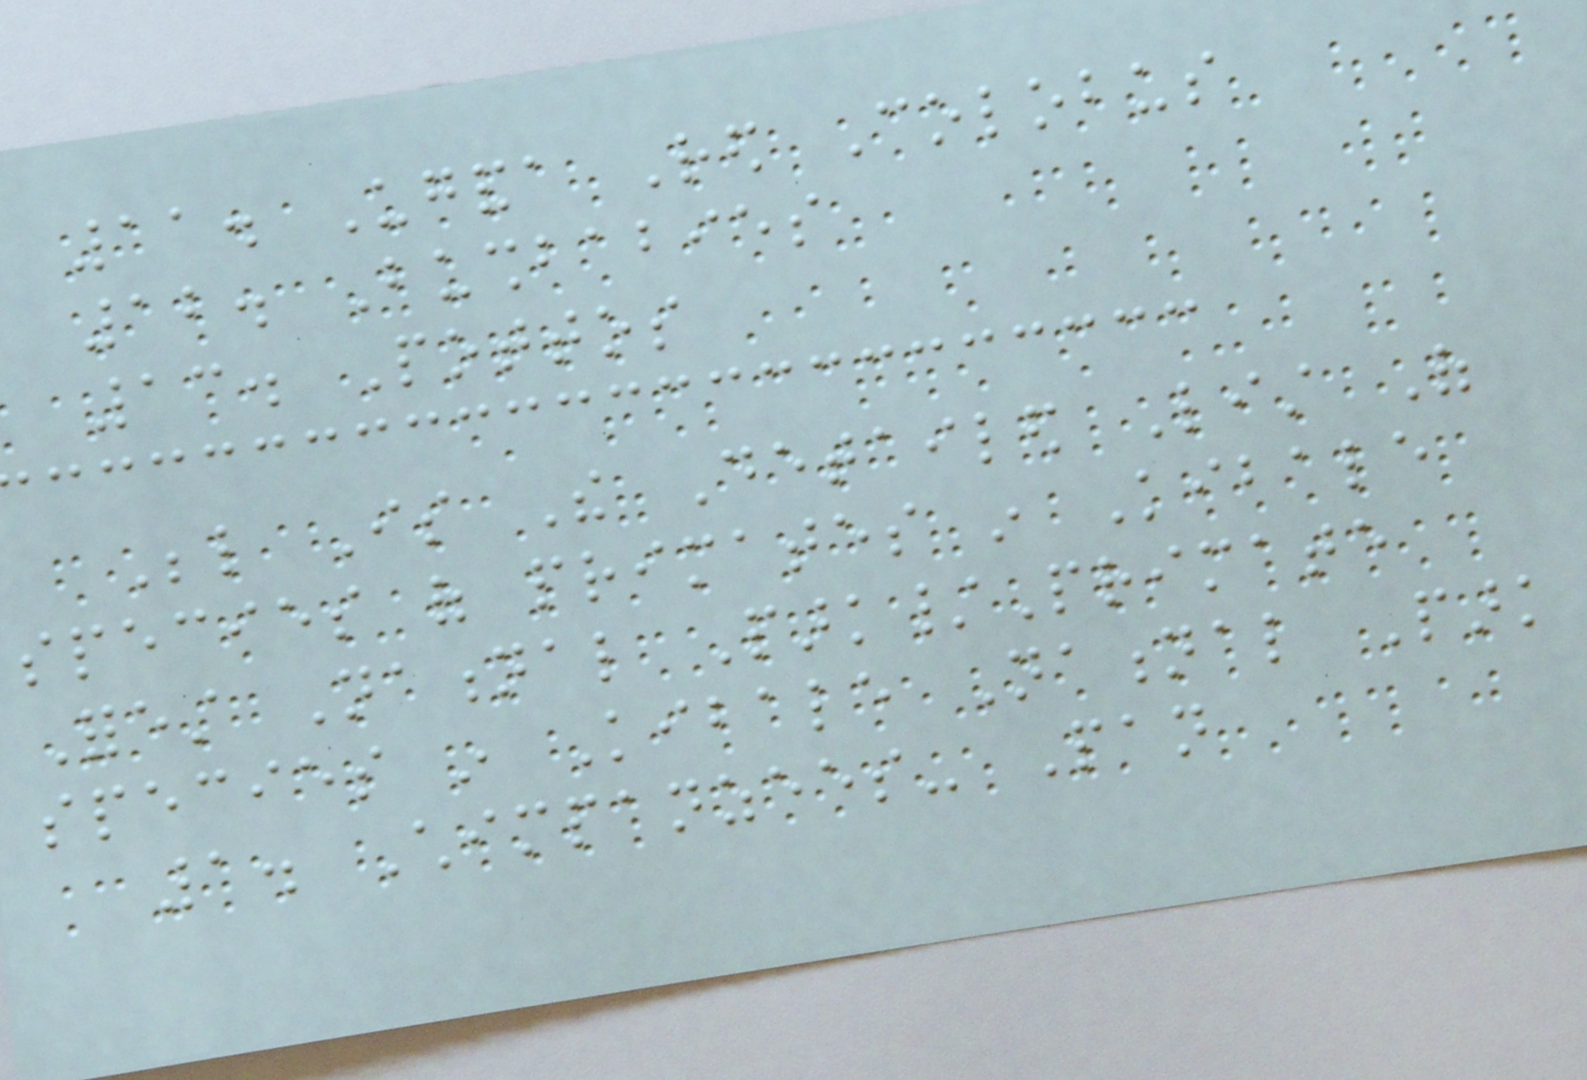11. Uganda Red Colobus
12. Bushbabies
13. Pottos
Below Is The Detailed List Of
species of primates in Kibale
Forest National Park/Primate
species in Kibale National Park
1. Chimpanzees- Pan
